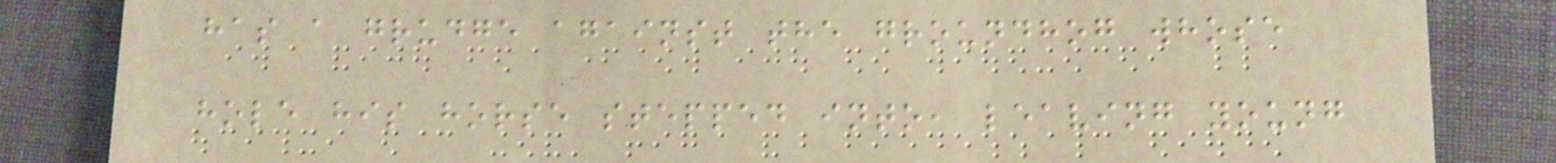has a grudge against the groundhog whose
hole his horse stepped into, leaving young
